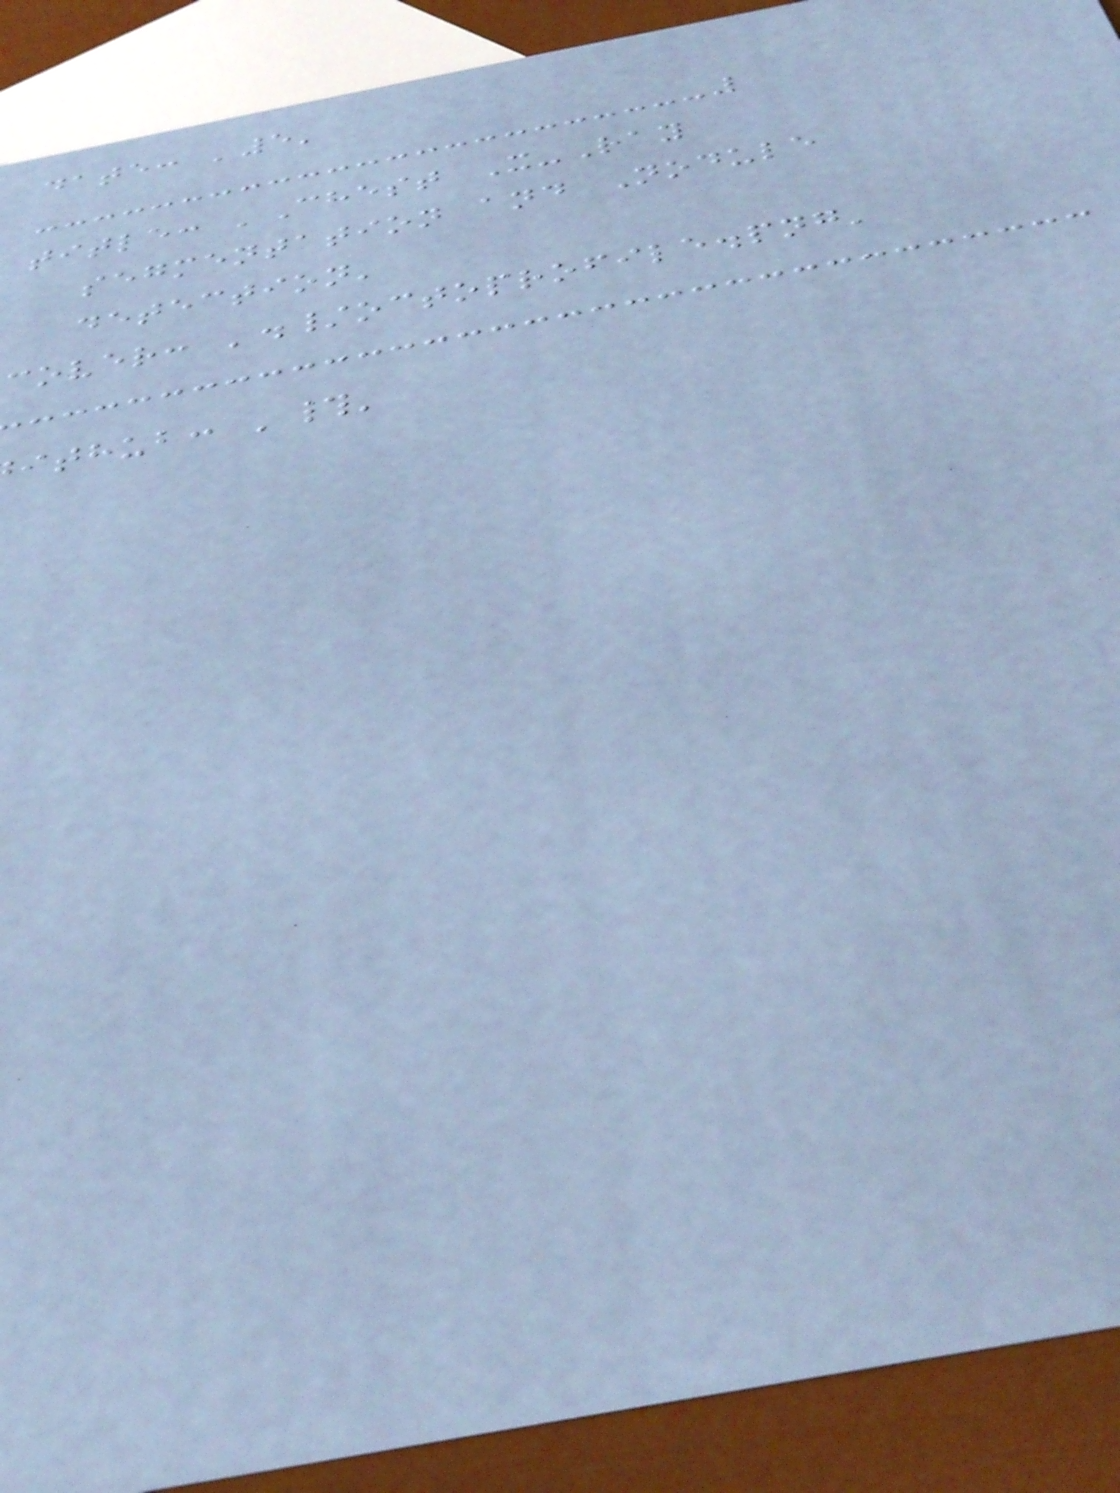date: '5'
title: 'Chest X-Ray
segmentation and Nodule
detection'
cover: './octoprofile.png'
ithub: '#'
